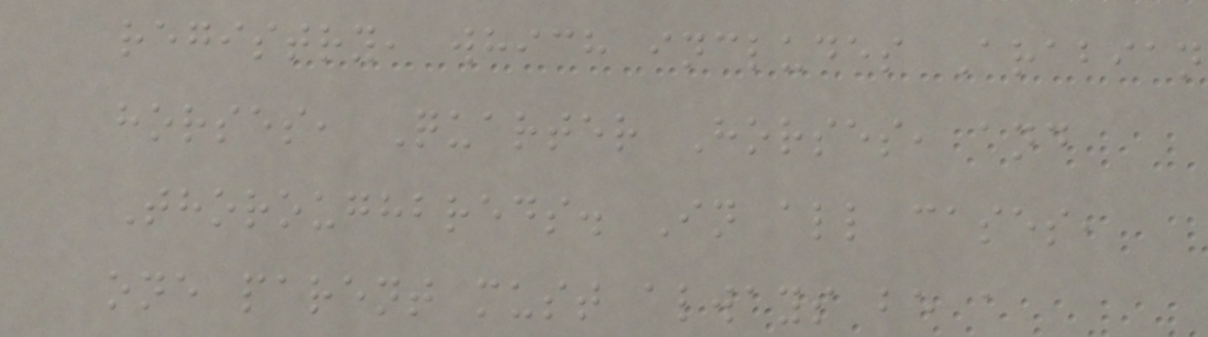registry, which includes Arabian
horses, Quarter Horses, and
Thoroughbreds. In all cases,
one parent must always be a
